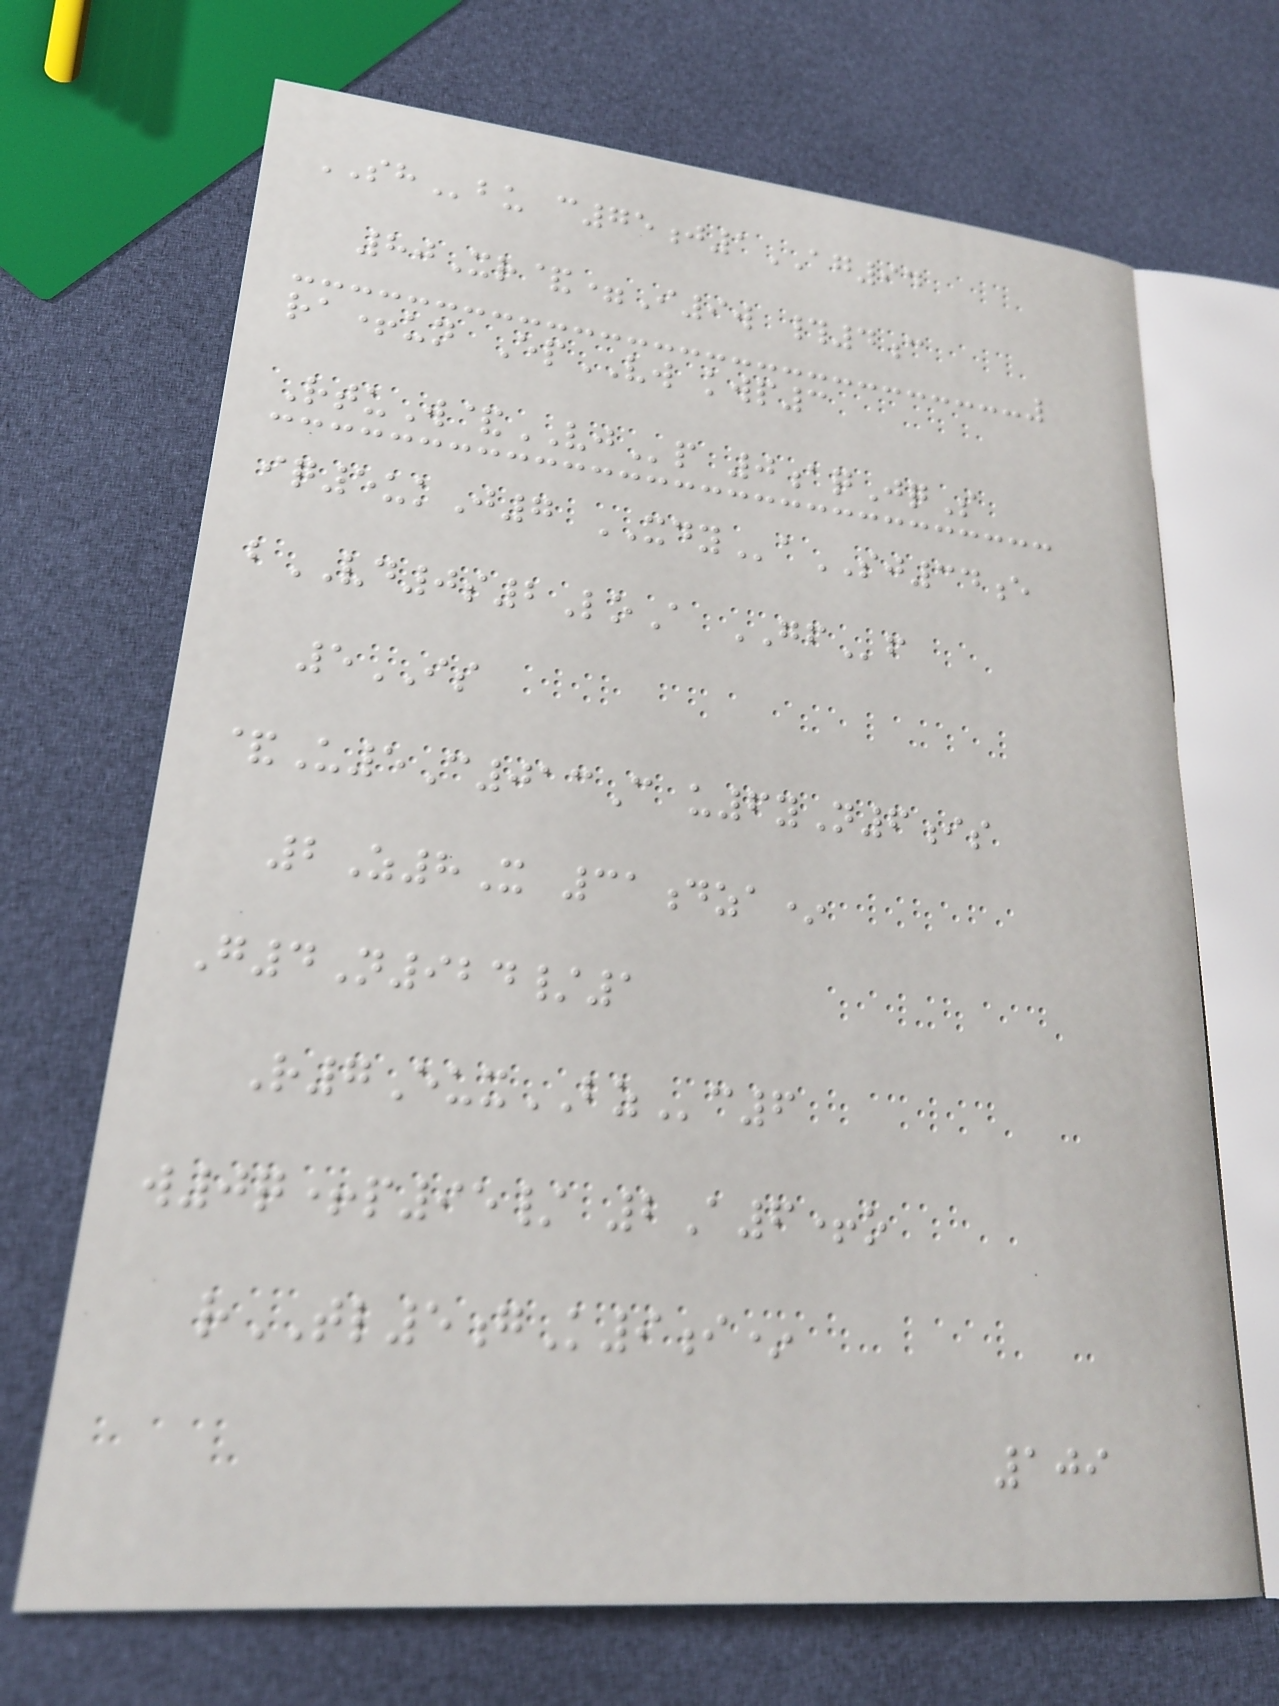SHbu c75j1AG94
80Xr&=I9w #4c
ra+un EpVW kwp3
RtuW&VJp 0aqJqS
iq5ukJ7 XDYaSJ34e
bVD0s2LoA GFf
5IS
&U5C013C u6yN6is
2Z8X 31dza*
G4N924/1
R7EuxBZc6
w0q+p95/ 2A6+o
rTL5gK9i*
109
